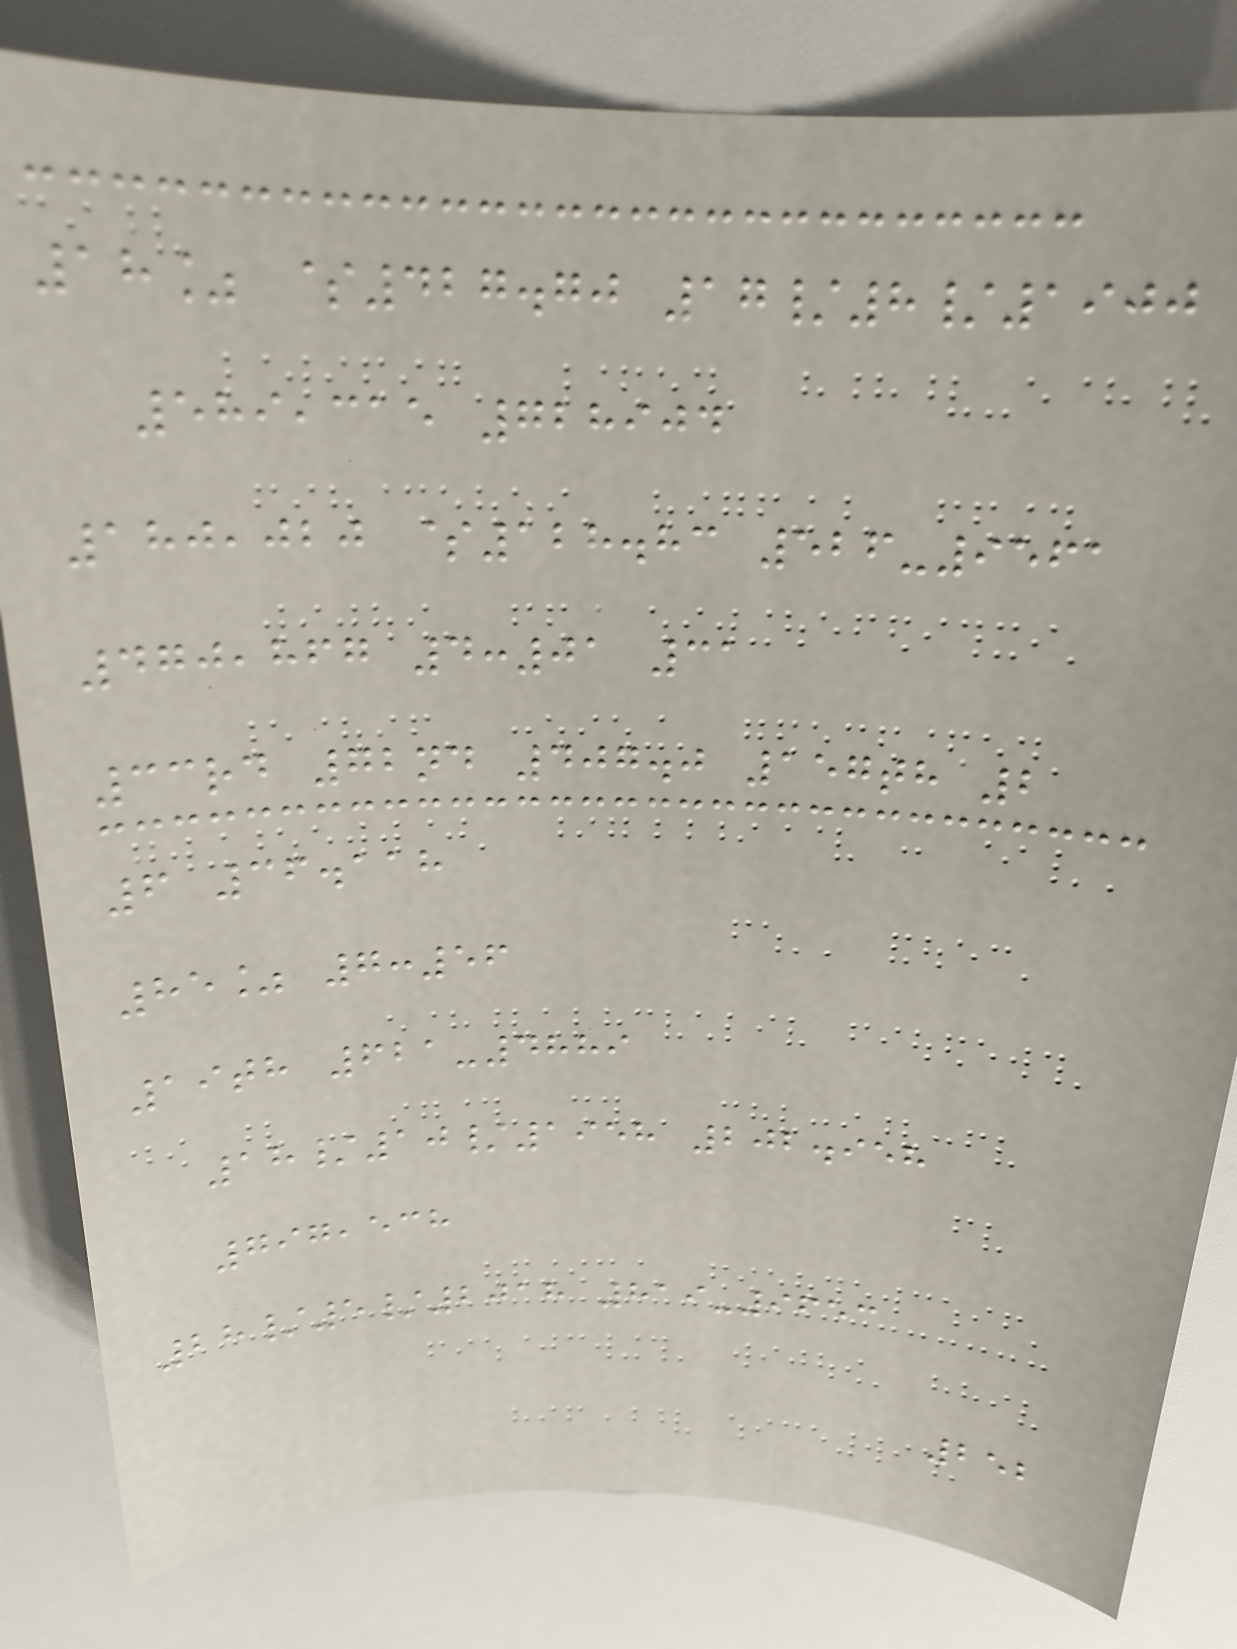18% $427.70 17/8/1900
589,315 728904
180,020 $128.83 526-9561
470,867 4:01 31
33rd 72nd 407.0 157th 2
6 36.118
85% 7:56
19th 621-4889
18/10/1958 202.958
797,538
28/5/2018 819-9653
252
